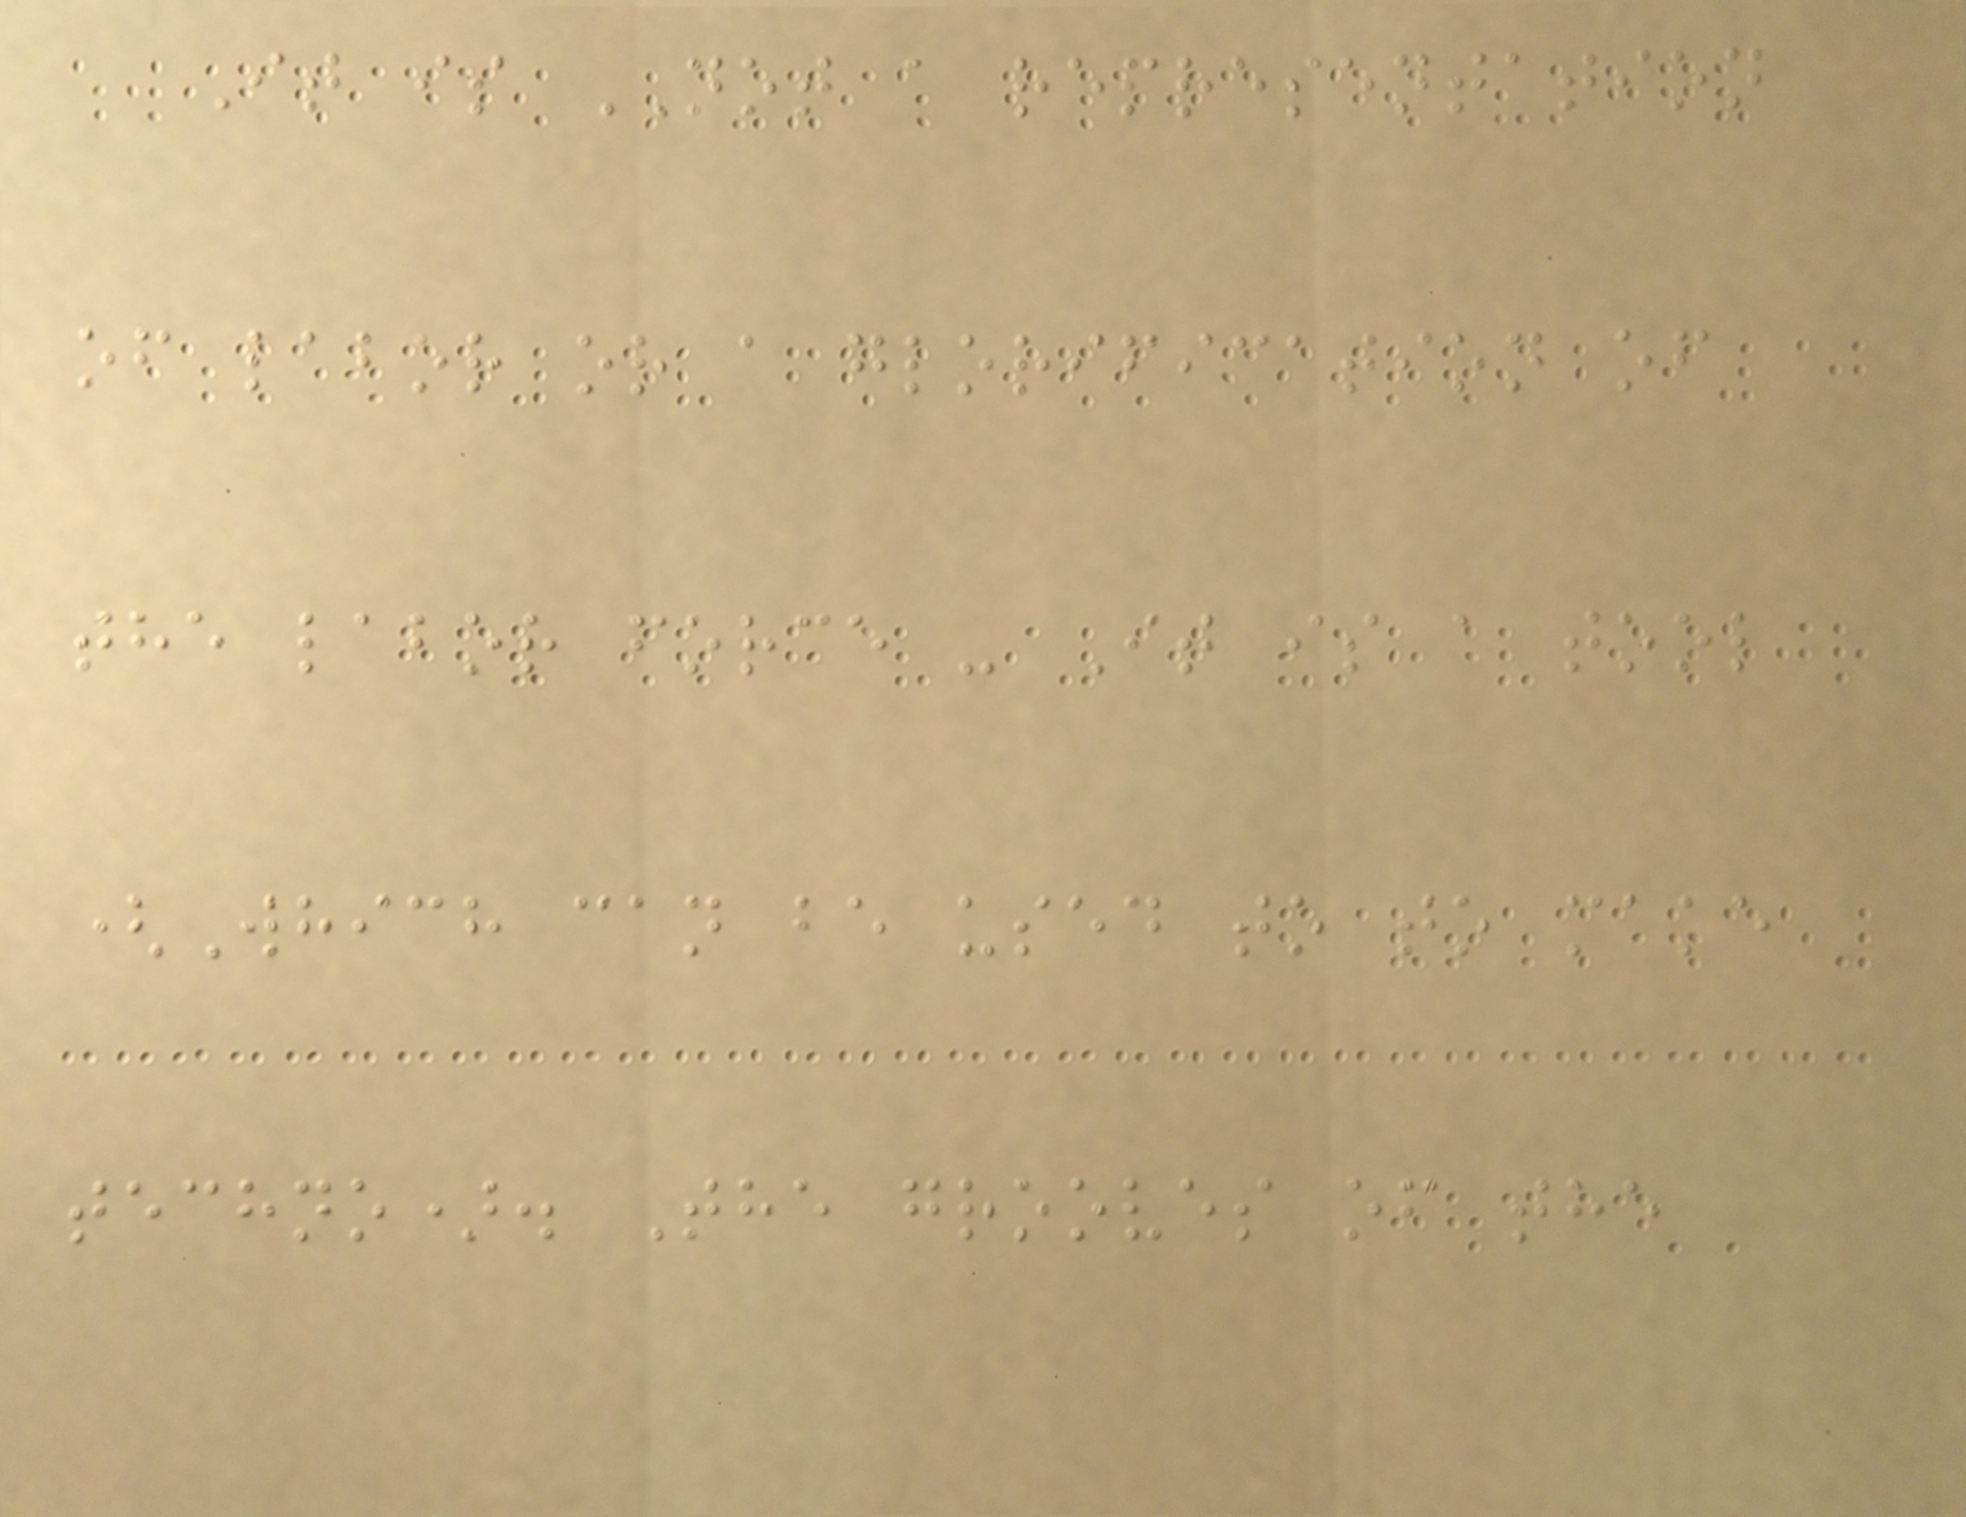It is NOT a representation
of labor or a glorification of
the labor force - It is a tool
(Which can be used to to make
techno). The grooves of the
